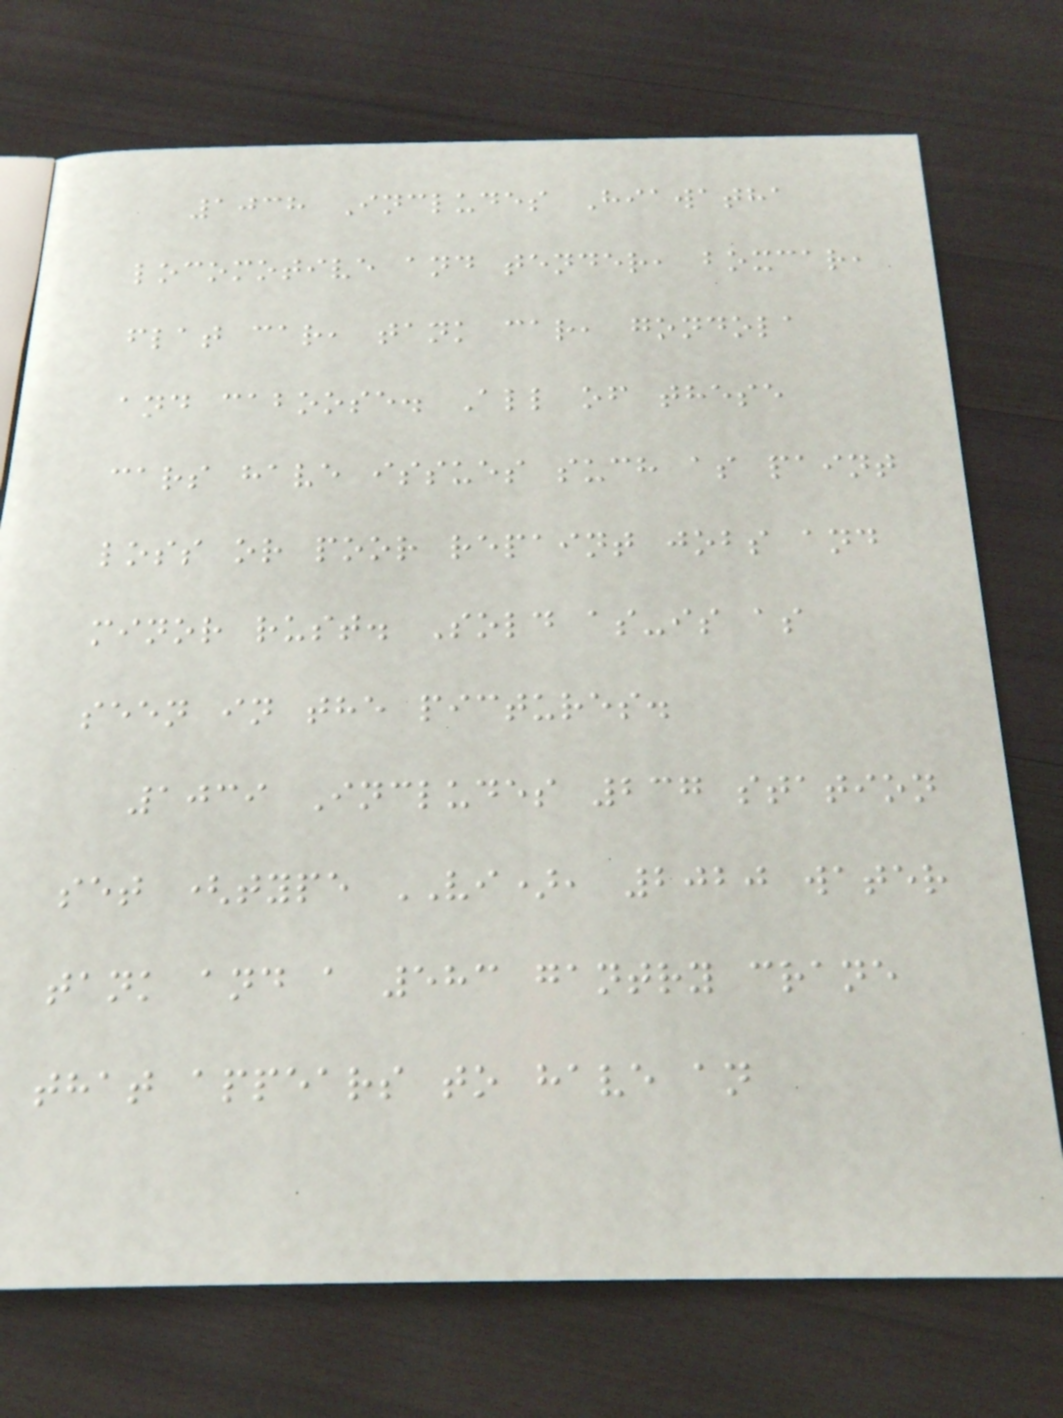1038 Includes Hiawatha
locomotive and tender, boxcar,
flat car, tank car, gondola
and caboose. All of these
cars have issues such as paint
loss or poor repaint jobs and
minor rust. Sold as-is as
seen in the pictures.
1039 Includes 237 station
set (type VI), 2020 water
tank and a 583 gantry crane
that appears to have an
